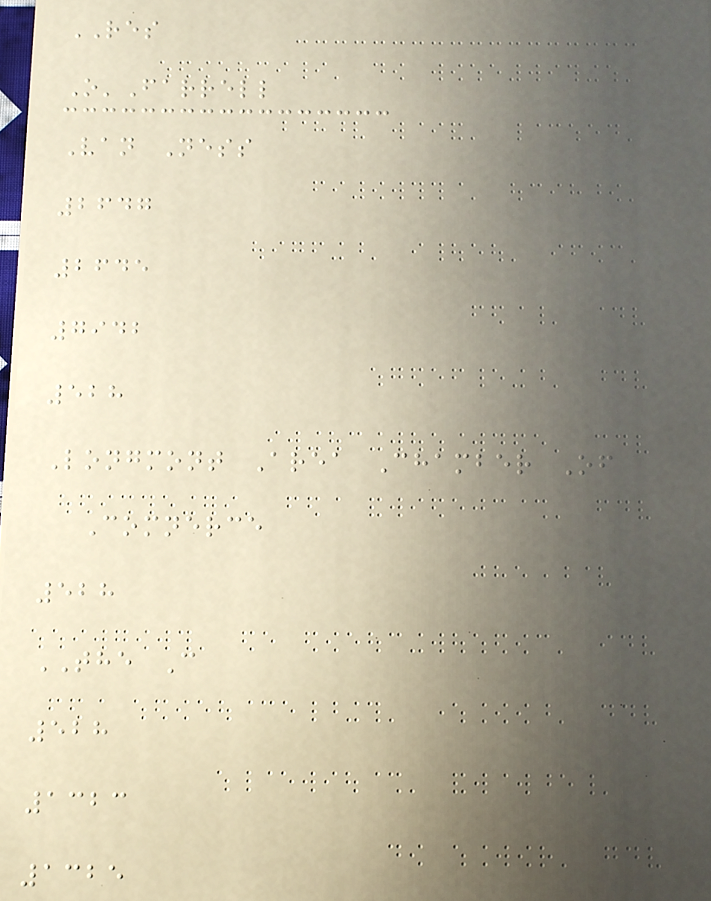RES
O'Farrell
Van Ness
2647
2645
7942
528
Longmont Area Chamber Of
Comnerce
528
THE C
528
1323
1325
